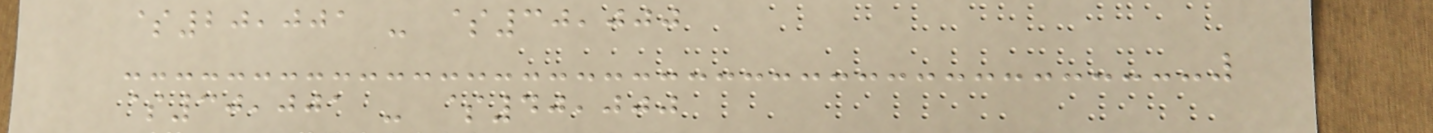$20,001 - $30,000
$30,001 - $40,000
